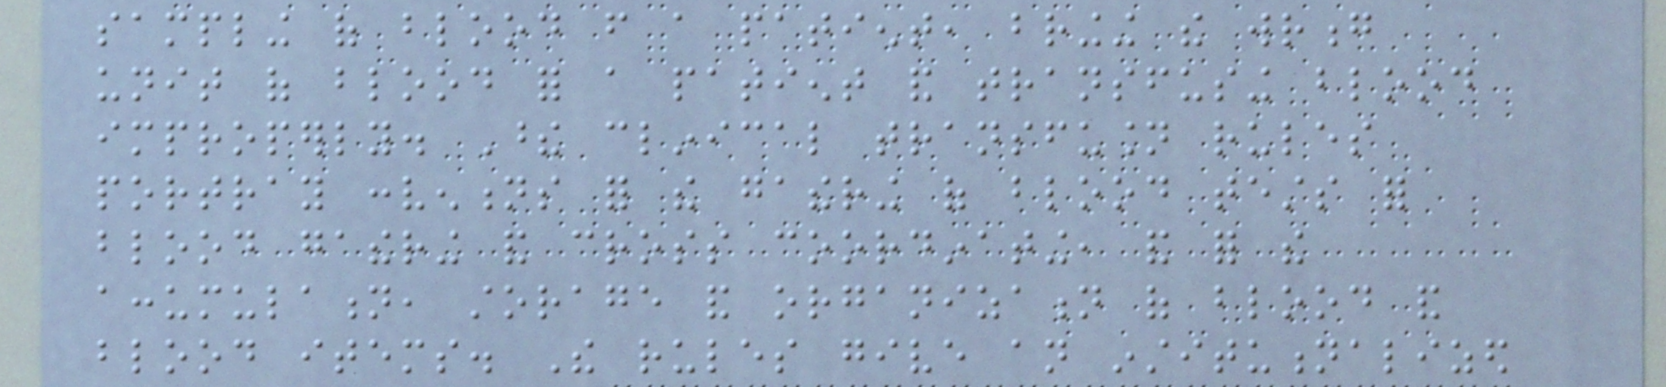sampling of blood from a patient, bringing the wrong
unit of blood for a patient and transfusing blood
improperly. These clinical transfusion rules
portray conventions for the gathering of blood tests for
blood gathering and cross coordinating, and for the
accumulation, storage and organization of blood and
blood items. The rules give an institutionalized
